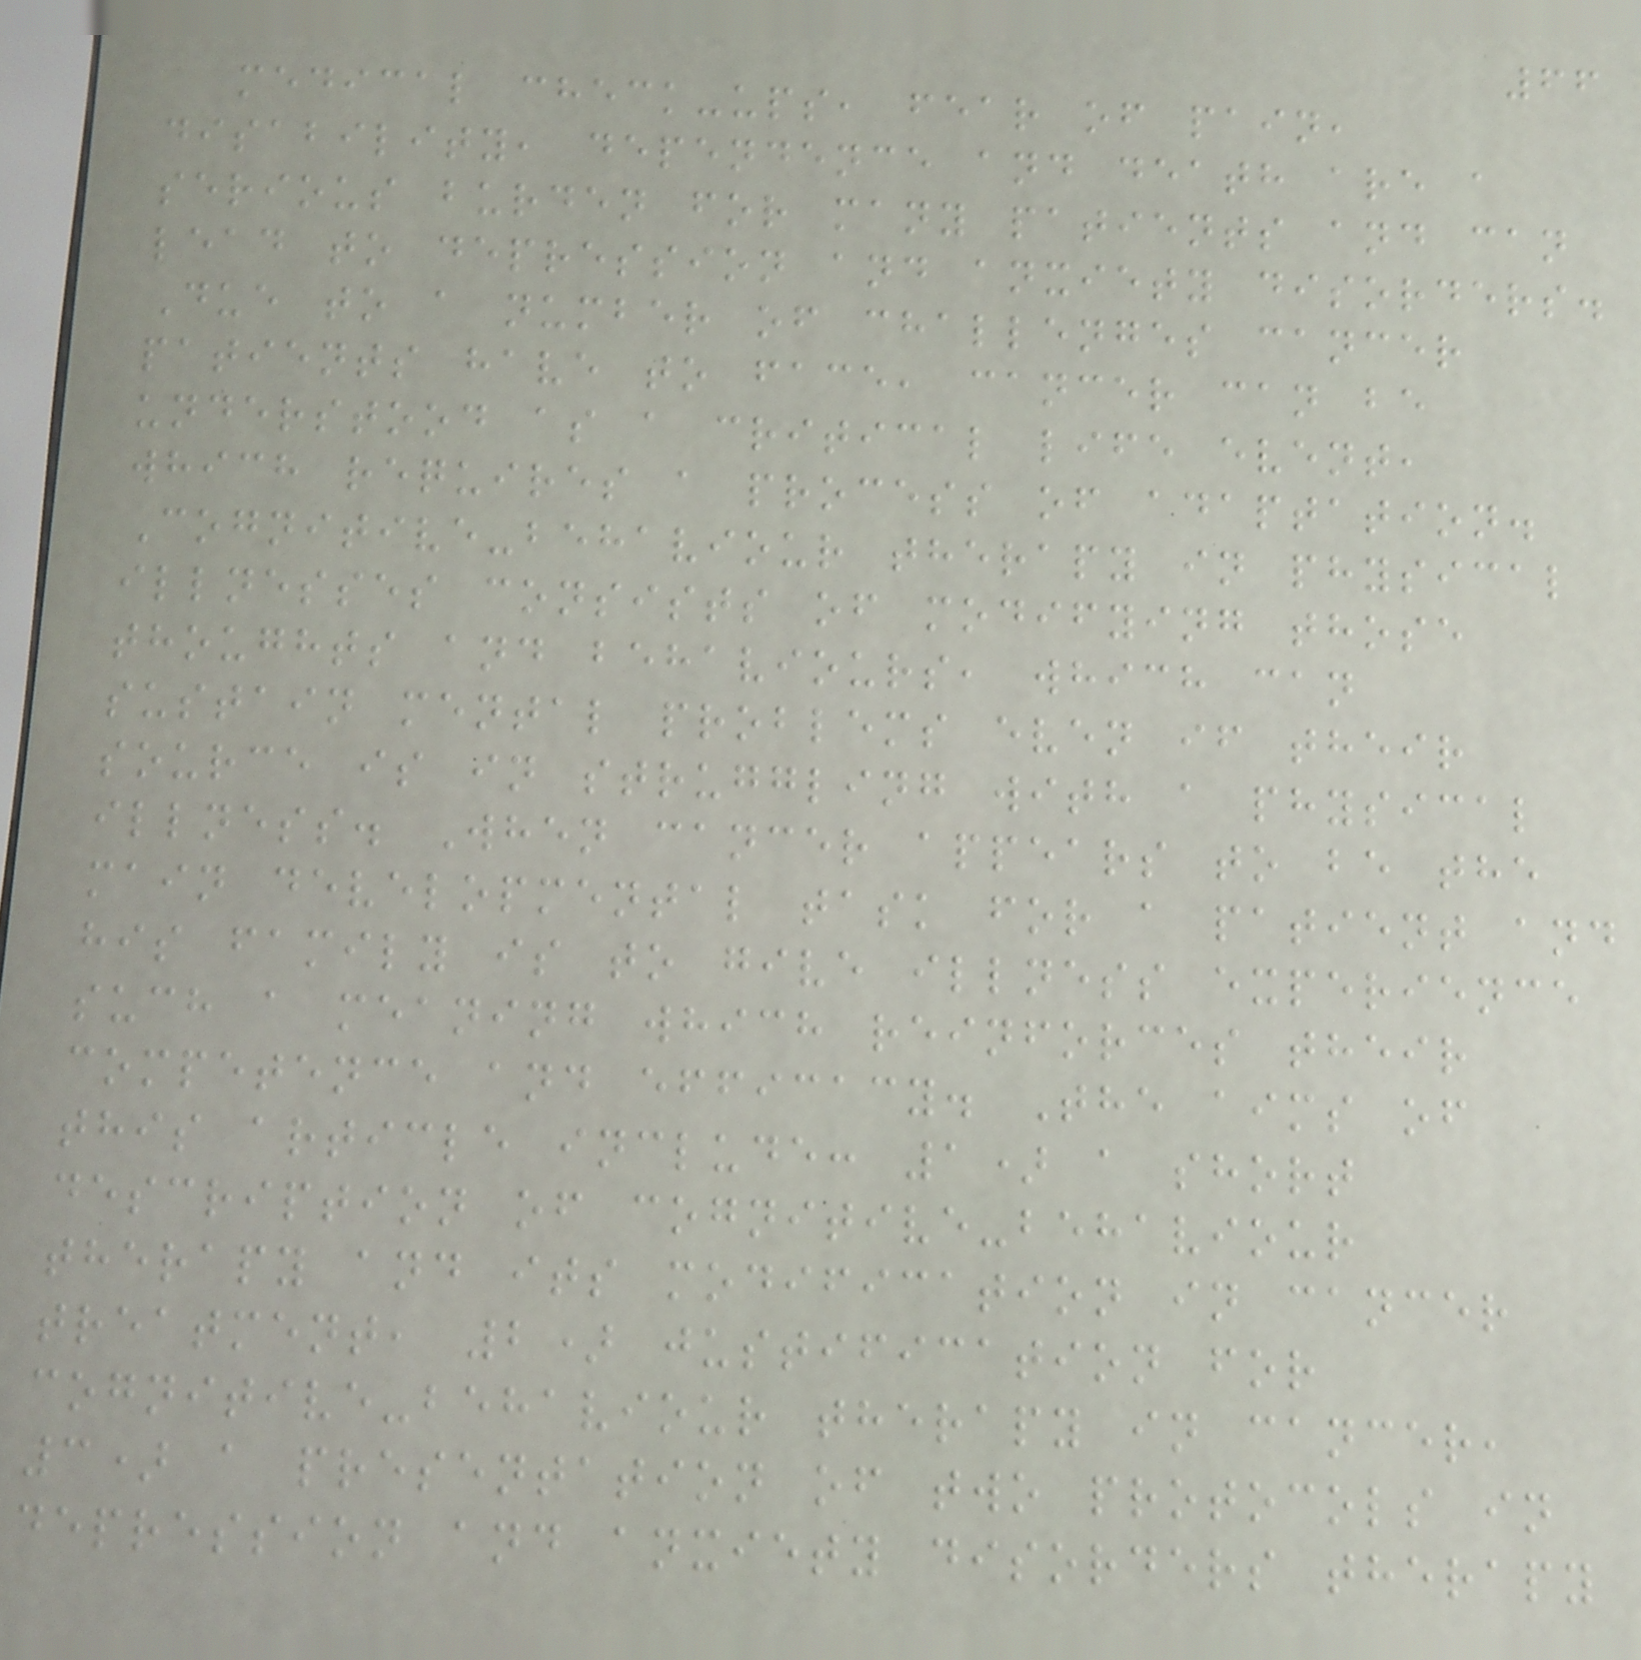66
medical check-ups, fear of pain,
disability, dependence and death are a
serious burden for many patients and can
lead to depression and anxiety disorders.
Due to a number of challenges cancer
patients have to face, cancer can be
understood as a critical life event,
which requires a process of adaptation.
Cognitive-behaviour therapy in physical
illnesses consists of modifying those
thoughts and behaviours, which can
sustain mental problems even if their
source is in struggling with a physical
illness. When cancer appears to be the
main developmental task for a patient and
his family is to give illness experience
such a meaning which reinforces their
competence and efficacy. The aims of
this article include: 1) a short
description of cognitive-behaviour
therapy and its modification in cancer
treatment, 2) justification for
cognitive-behaviour therapy in cancer,
3) a presentation of two protocols in
depression and anxiety disorders therapy
